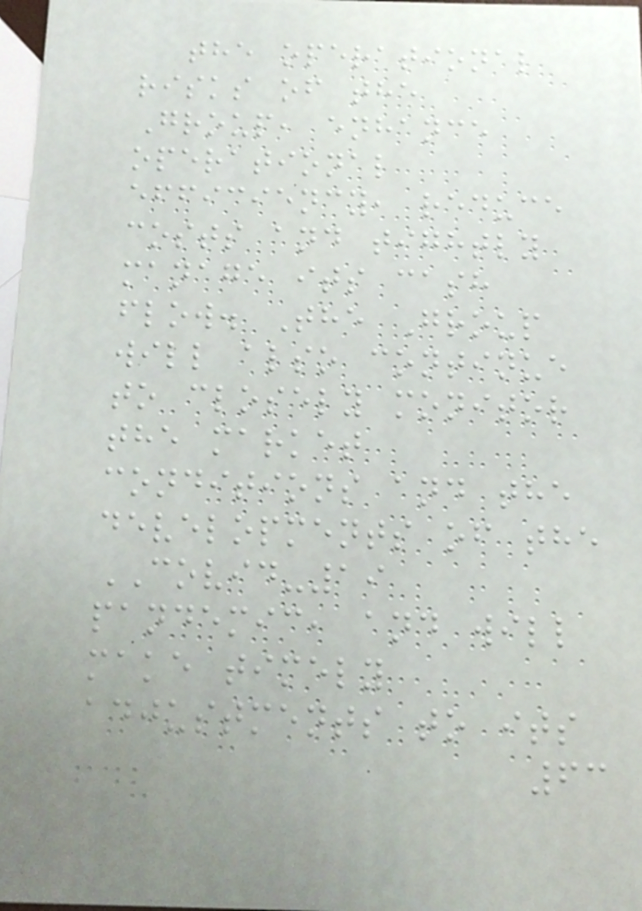the operational
risks of the
Group, enhance
operational
efficiency, reduce
costs and tightly
manage its cash
flow. The Group
will also continue
to closely monitor
the market
conditions and the
developments of the
COVID-19
pandemic, and will
make timely
adjustments to its
63
